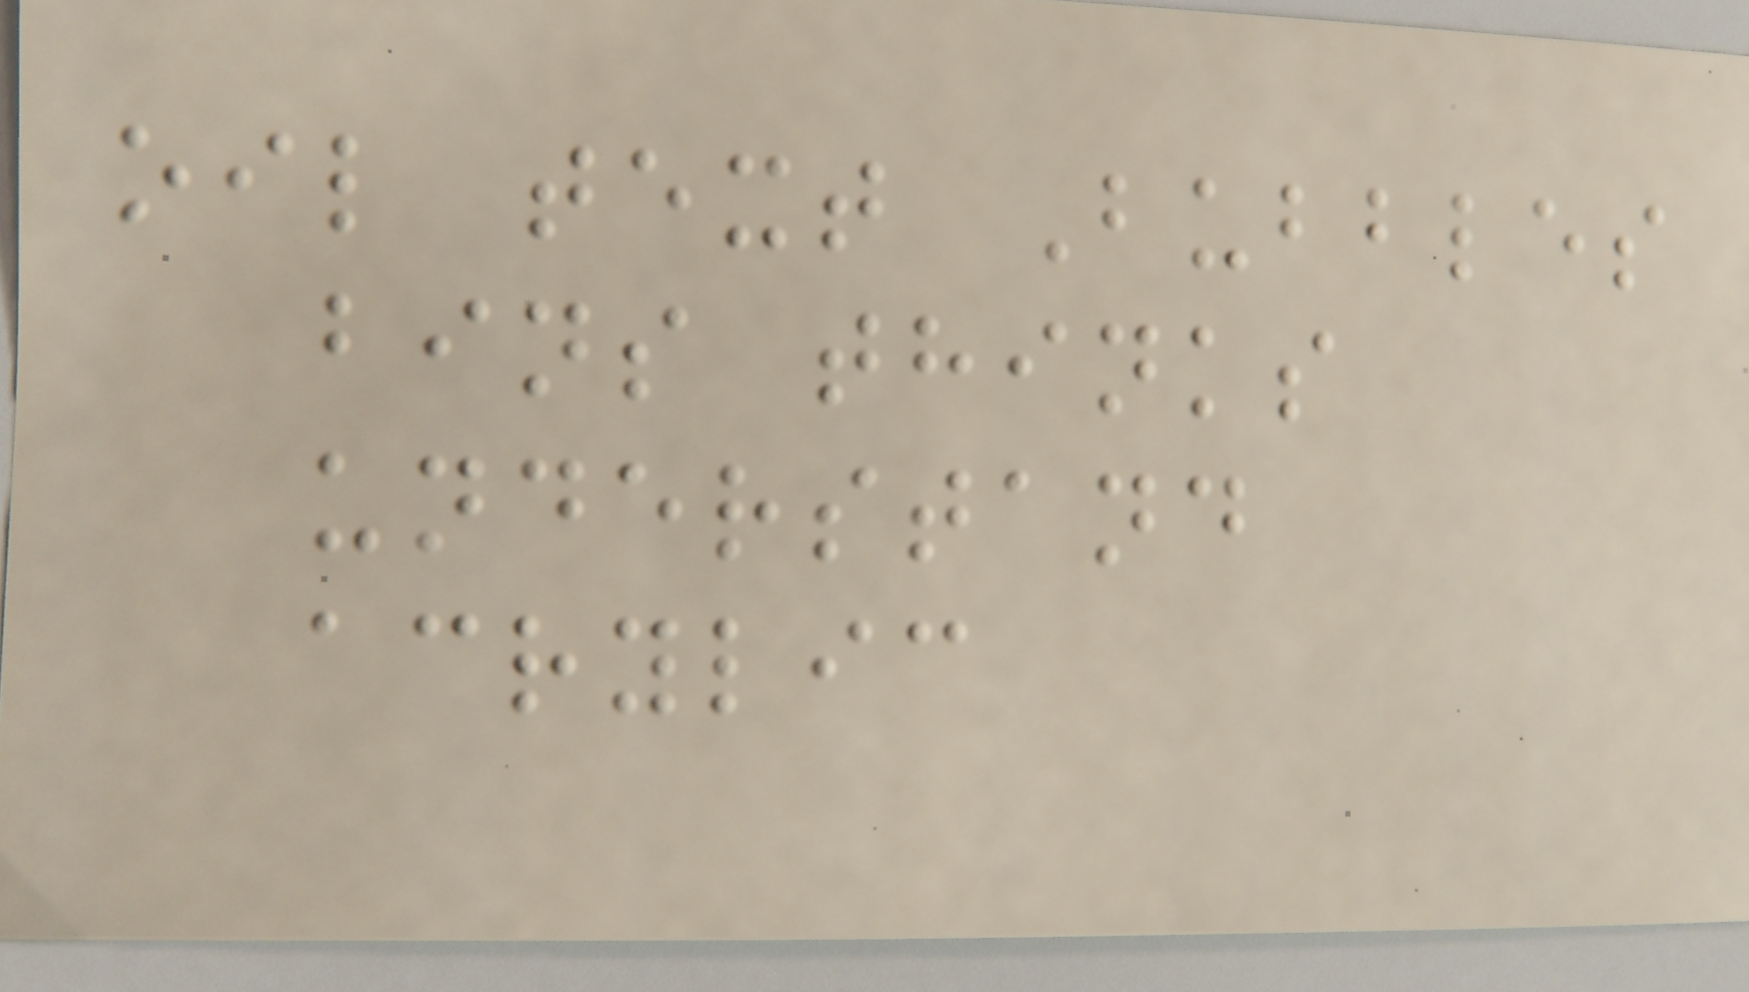oil text Bubbles
bins thinks
understand
acrylic
